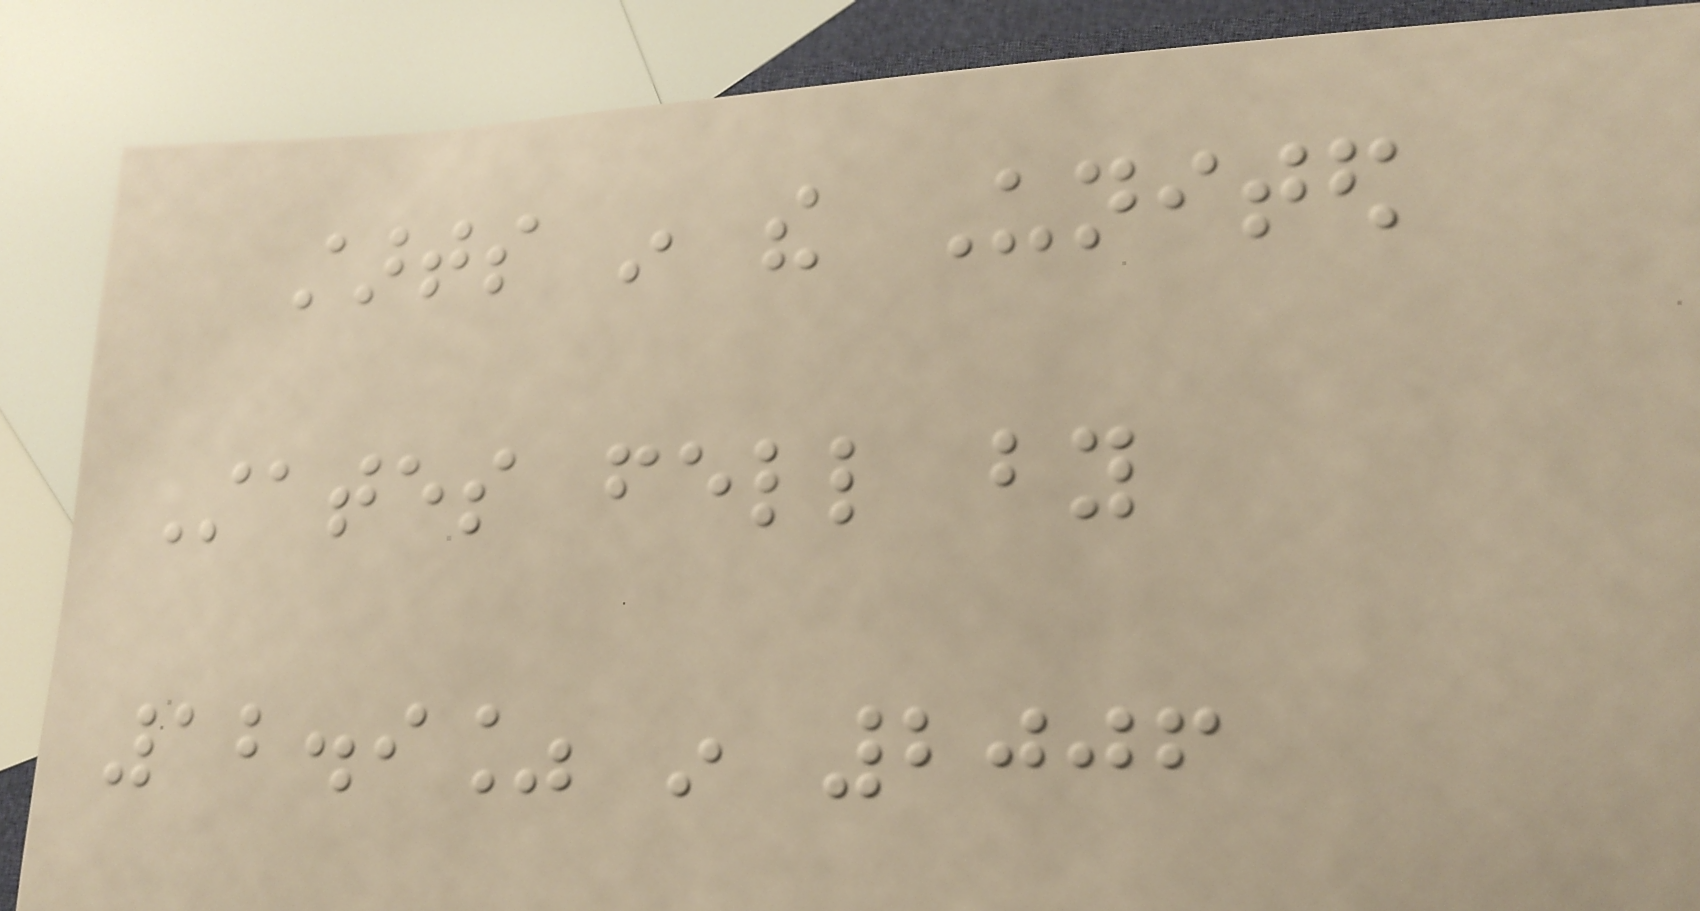starts in the United
States fell by
12.9% in 2006
